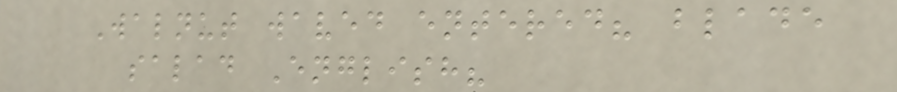Walnut waved entered? blade
salad English?
